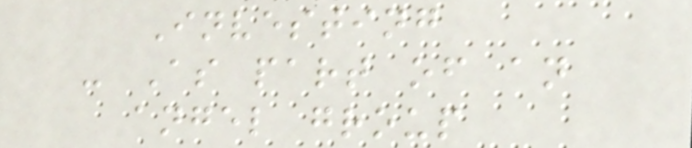Investing
- As part of an
angel group
